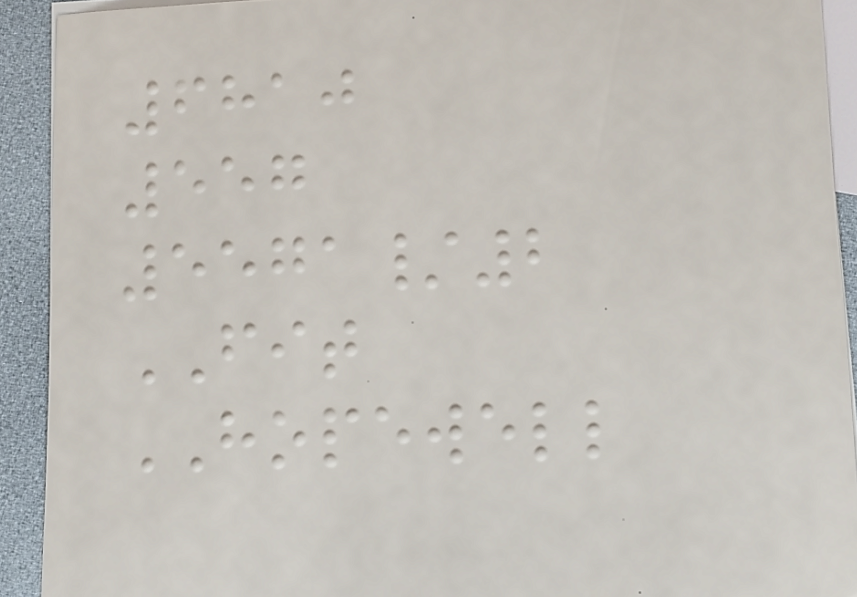6810
557
5571/2
FIT
HOPEWELL
